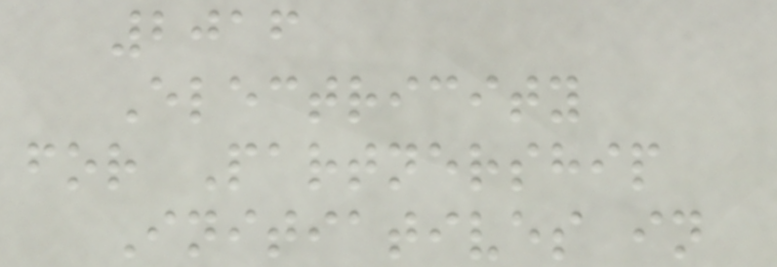2016
Electricity
for Partnership
Initiatives in
